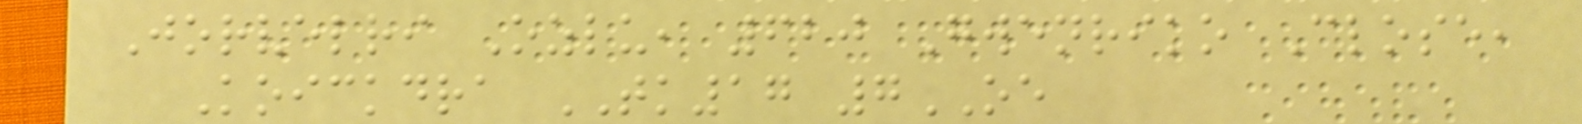Jorvelri Ozlu, 620 Gwenriko Close,
Koickdra TK17 7OE
